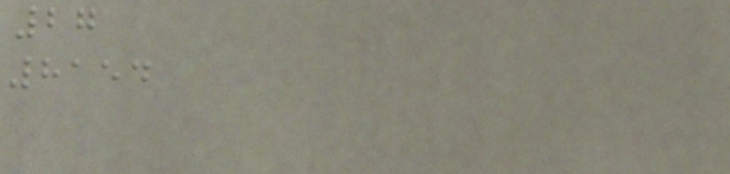27
8154
